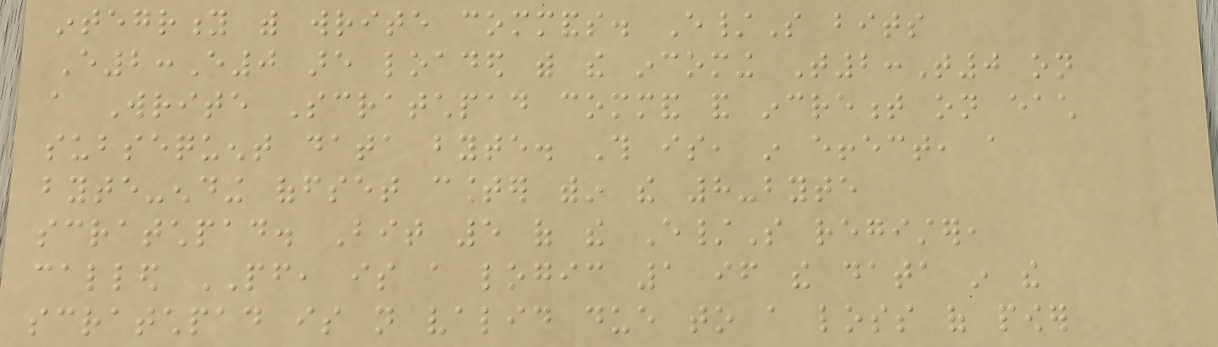integrity with write commands. E/S bits
E2:E0 are loaded with the incoming T2:T0 on
a Write Scratchpad command and increment on each
subsequent data byte. This is, in effect, a
byte-ending offset counter within the 8-byte
scratchpad. Bit 5 of the E/S register,
called PF, is a logic 1 if the data in the
scratchpad is not valid due to a loss of power
